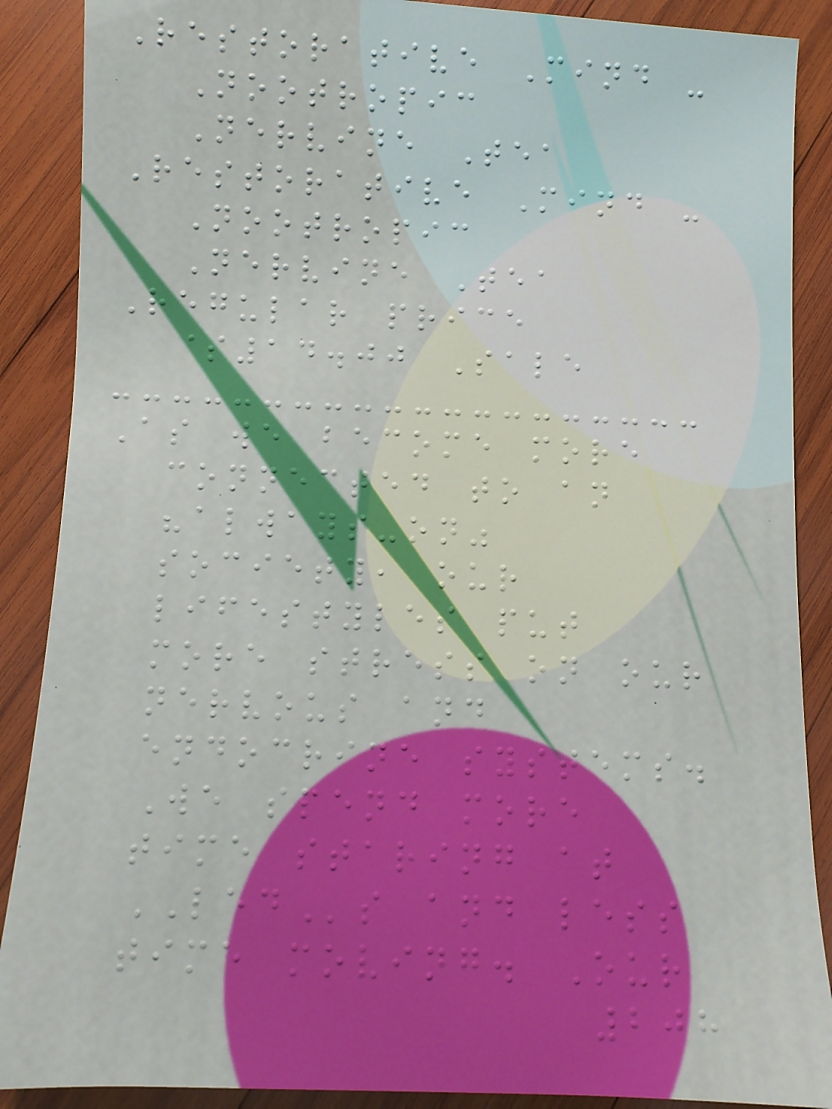Restorative Mind -
Nootropic
Nervine Tea
Restorative Mind -
Nootropic
Nervine Tea
Regular price
$14.00 Sale
As we become more
connected to an
"always-on"
society, our
lifestyles put
more stress on our
nervous and
endocrine systems.
We spend more
time staring at
LEDs and less
time moving. Our
208
